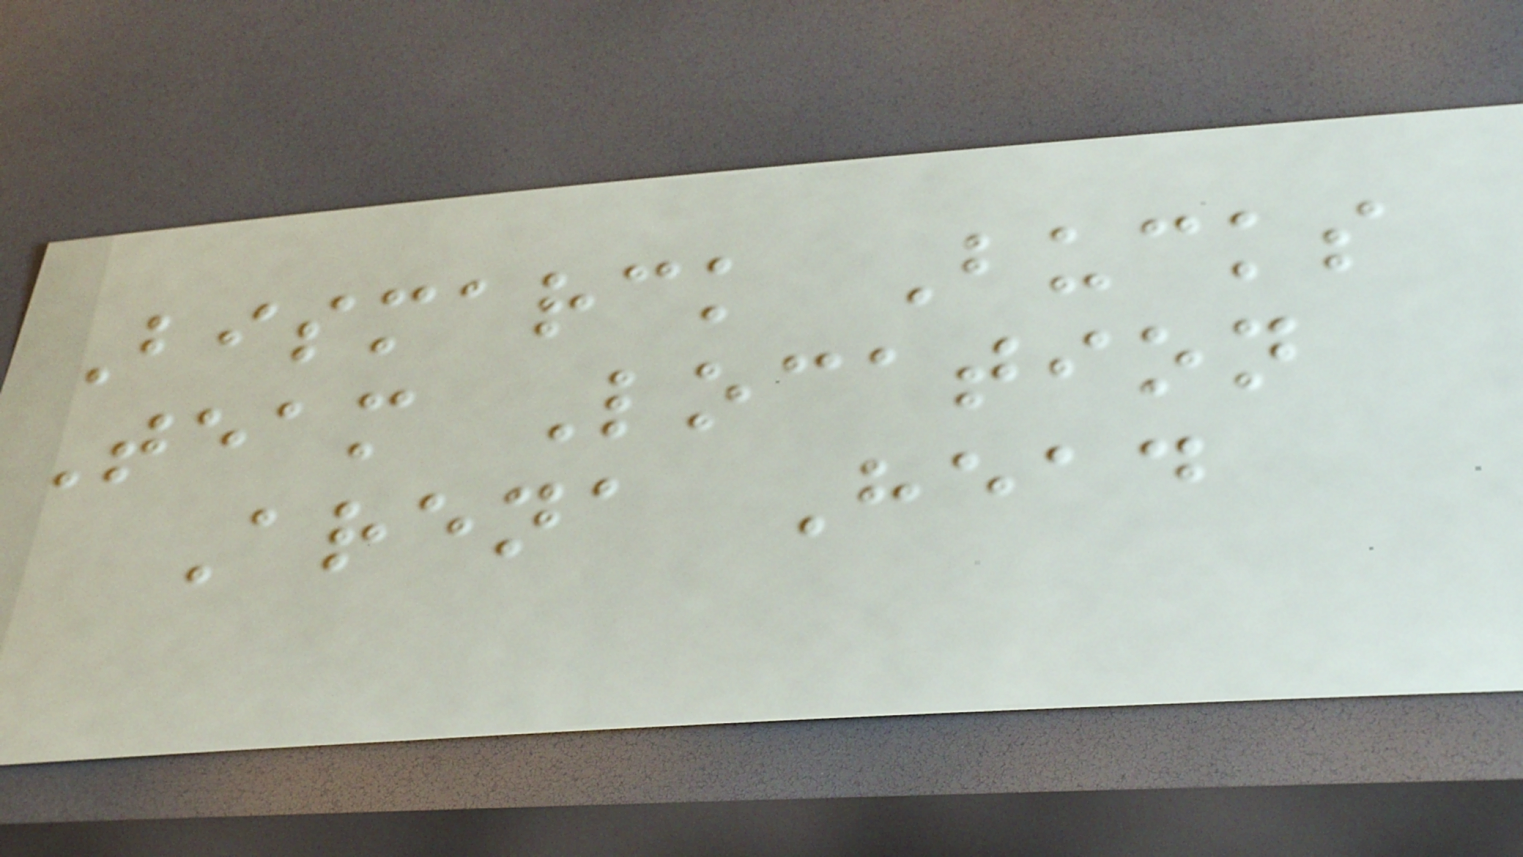Bismarck Bucks
Team Location
Arena Head
